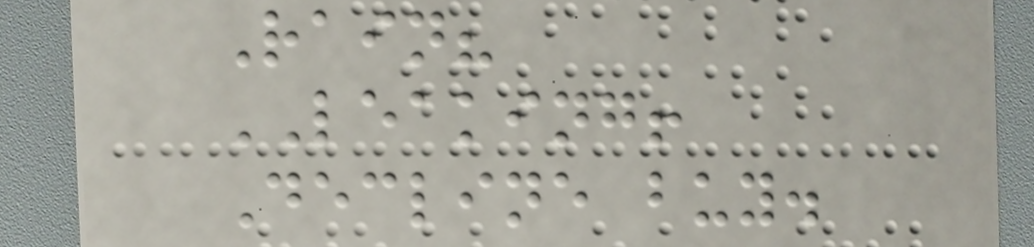Rain?
LEAKING!
Decline buy.
